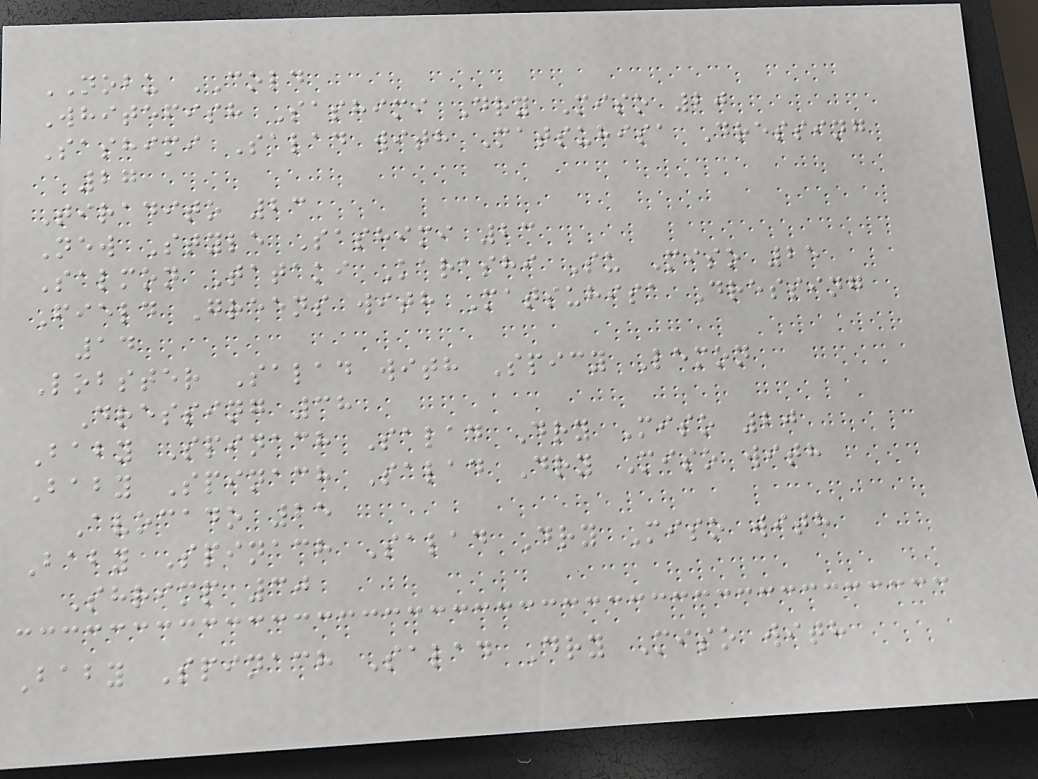NOBU COLD
Whitefish Sashimi Dry Miso 20
Sashimi Salad with Matsuhisa Dressing
27
Tiradito 23
New Style Sashimi 23
Salmon Tataki Karashi Su Miso 25
Field Greens with Matsuhisa Dressing
14
Lobster Salad with Spicy Lemon
Dressing 38
Baby Spinach Salad Dry Miso 20
Baby Spinach Salad Dry Miso with
Avocado 25
Baby Spinach Salad Dry Miso with
Shrimp 30
Baby Spinach Salad Dry Miso with
